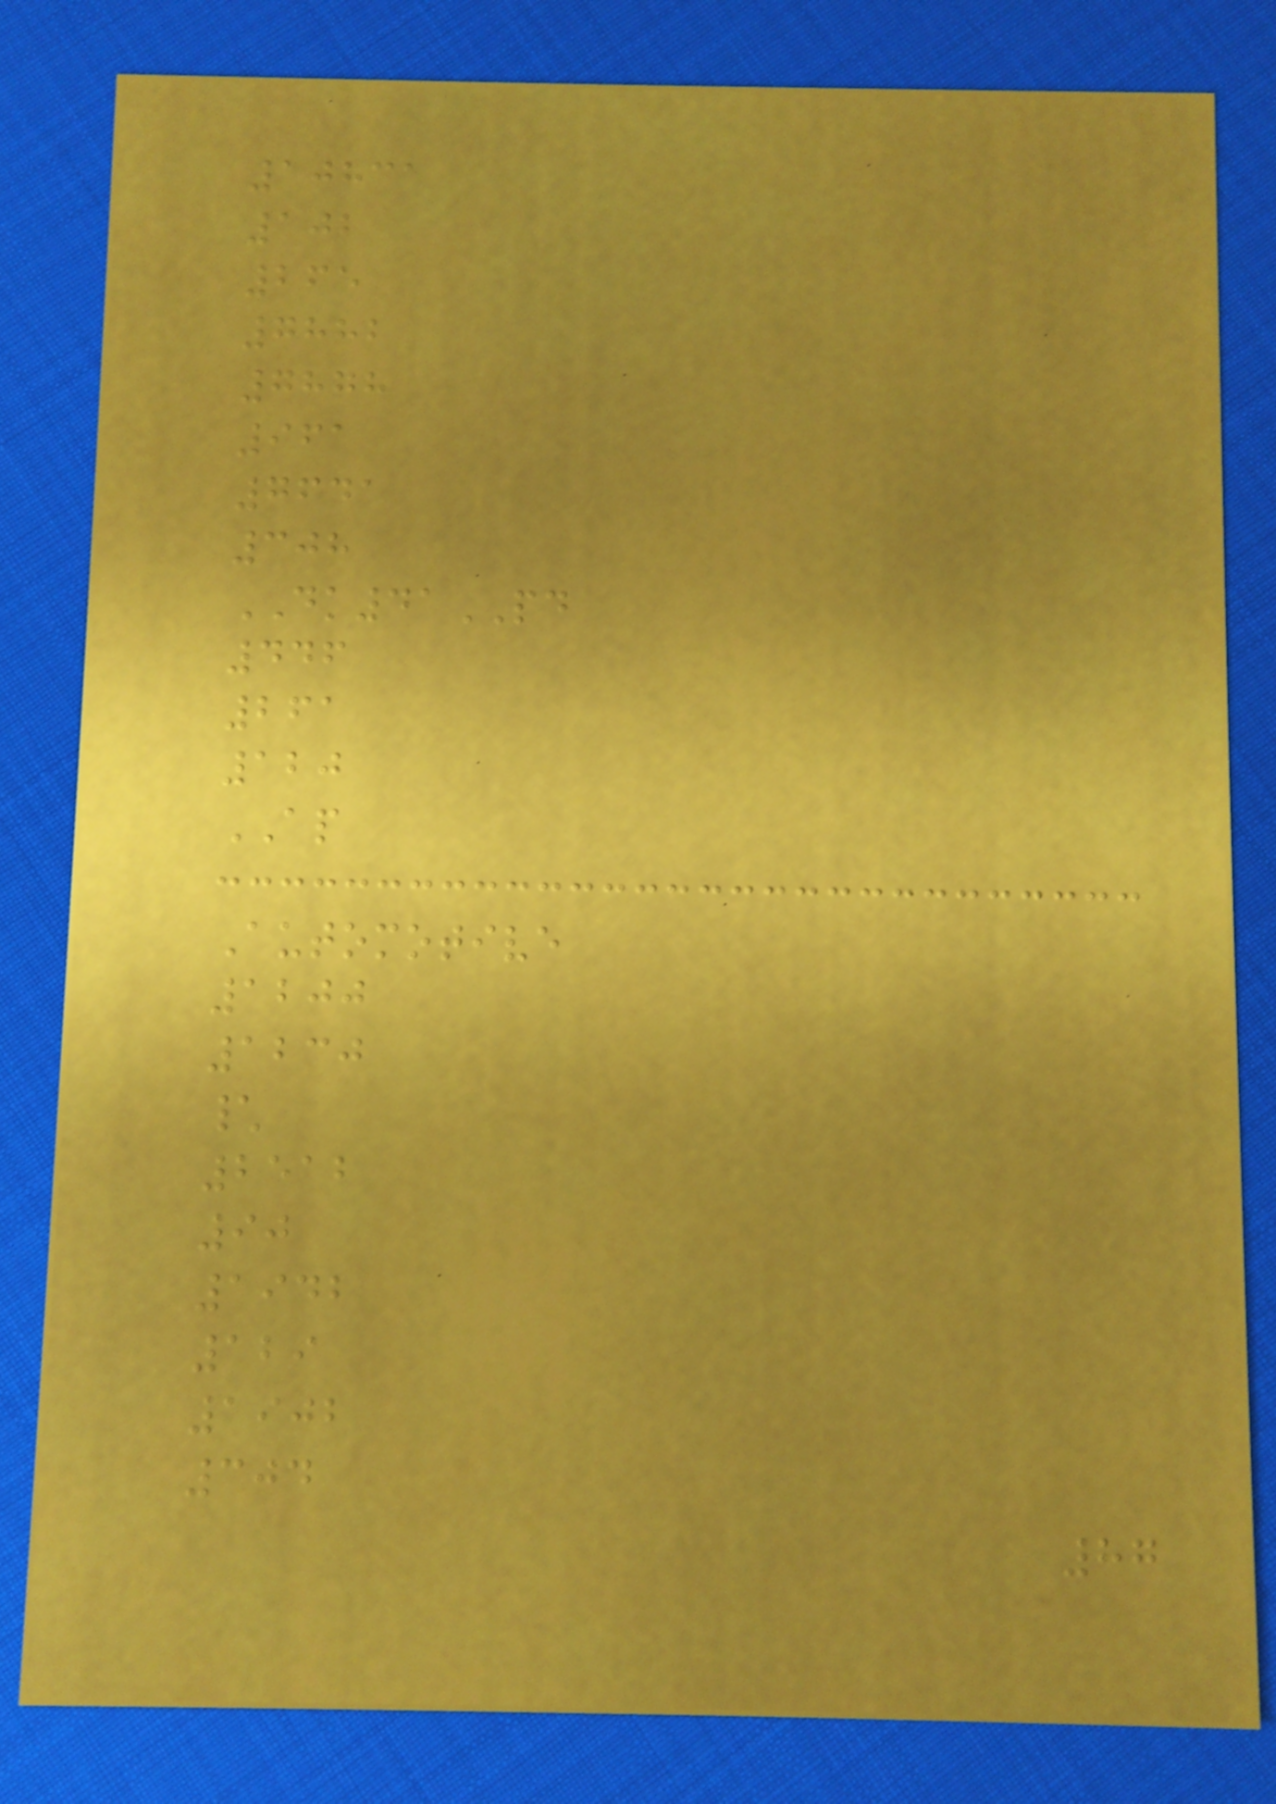10831
102
265
7882
7878
961
7641
308
DK41PD
446
261
120
AP
Automotive
1200
1230
\
2512
90
1942
129
1902
304
87
